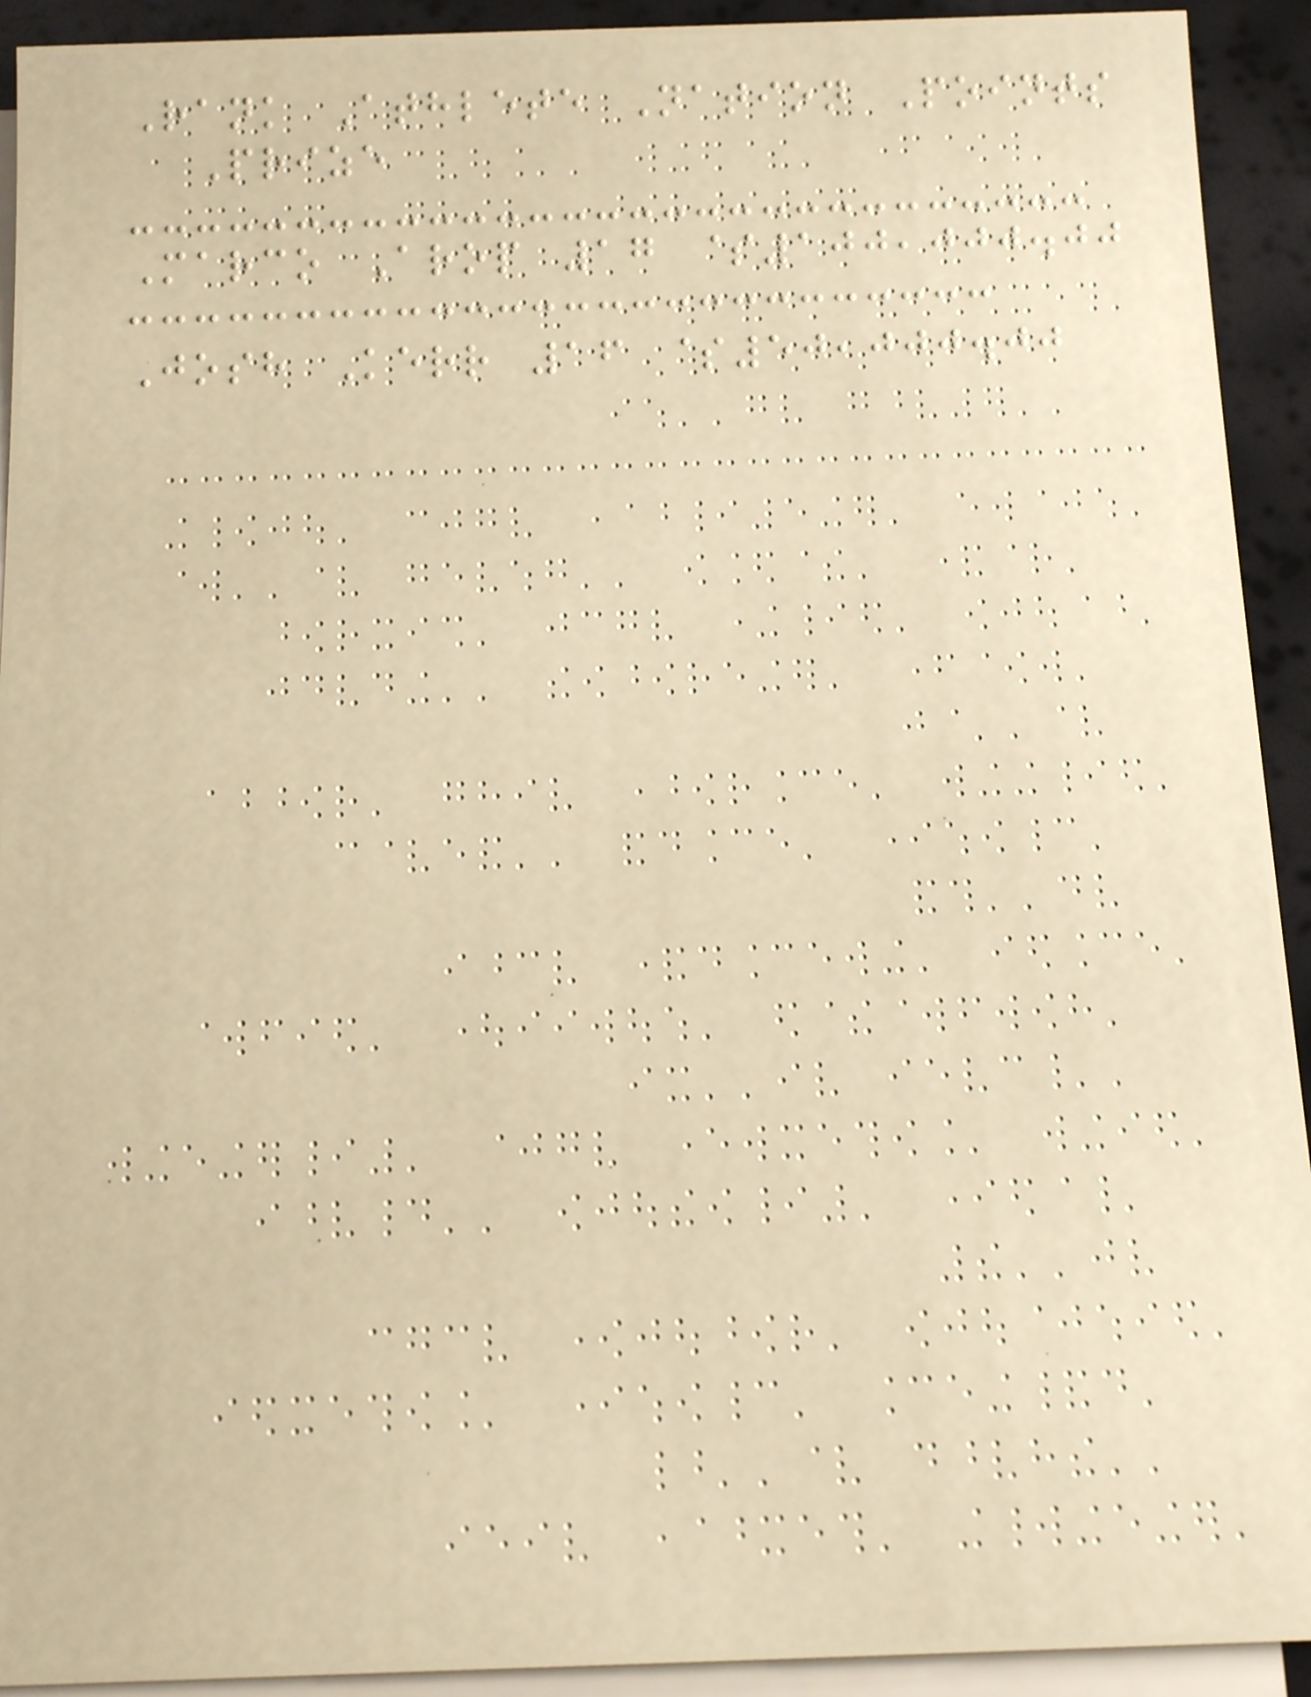Rank Athlete Nation Points
Prize
Marco Arop 17 $100,000.00
Josh Kerr 16 $50,000.00
